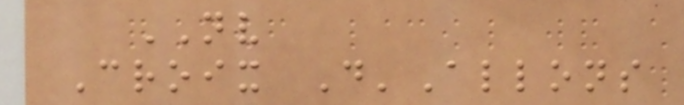NV
Croix D'Allons
